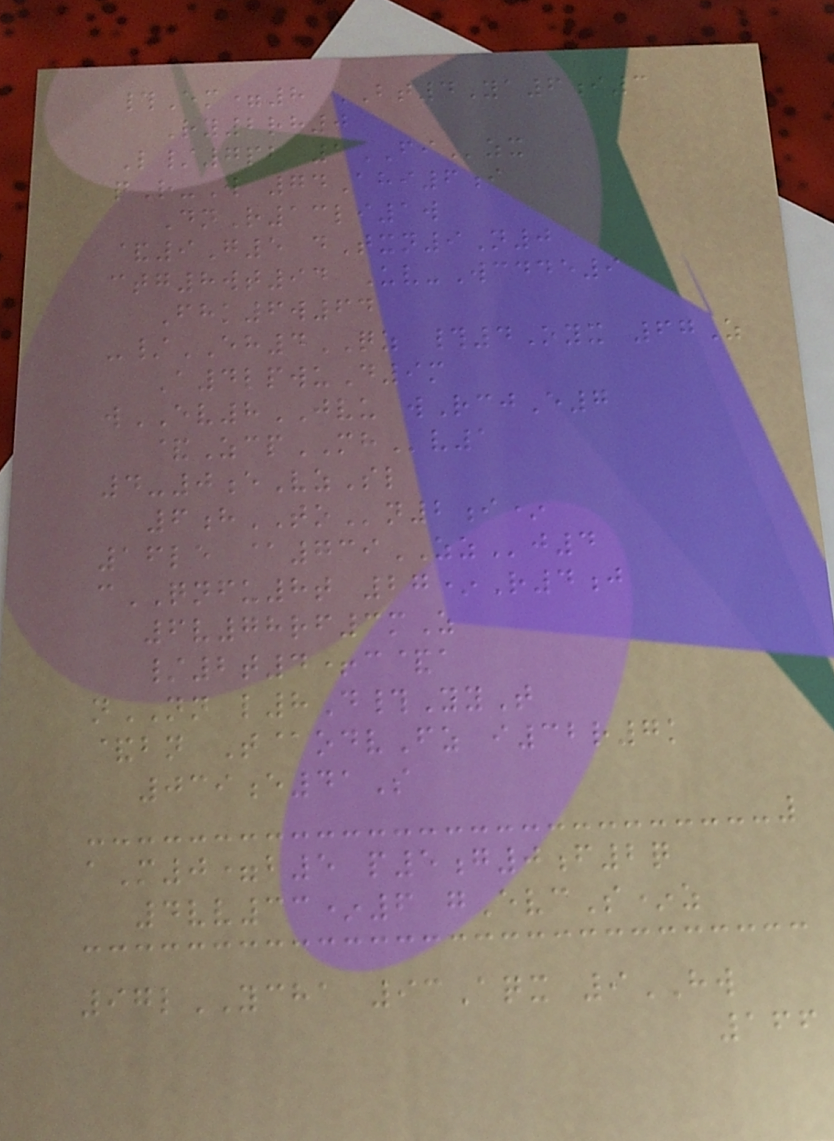#Em=8 BT4Ya6i3
Ry2rh0
L/7pb 1FIzx
qR-W 74Ahi6i
DnR13li1w
&9G5 dTxn9N0
ctg8wt94 Uv-Wcdde9
Fhk6w64
-/EH4QZ #4Oyx 67Z
A4lpwuD9m
wEV8JVU wRcjE7
&ZcpMHv1
4-0eVzSl
6hTOn2i*
16le @739ZZj4
cQNFU8t 27*R4j
6v78rf3mZ
/2t4+c&a
nNN l8D#YyT
&bn T@odvFz i32r7k
039e41S
aM0=b5 p5g0f2q
4vv33*6 gEvcS*z
97lYCHA 93Aqx 9HW
166
